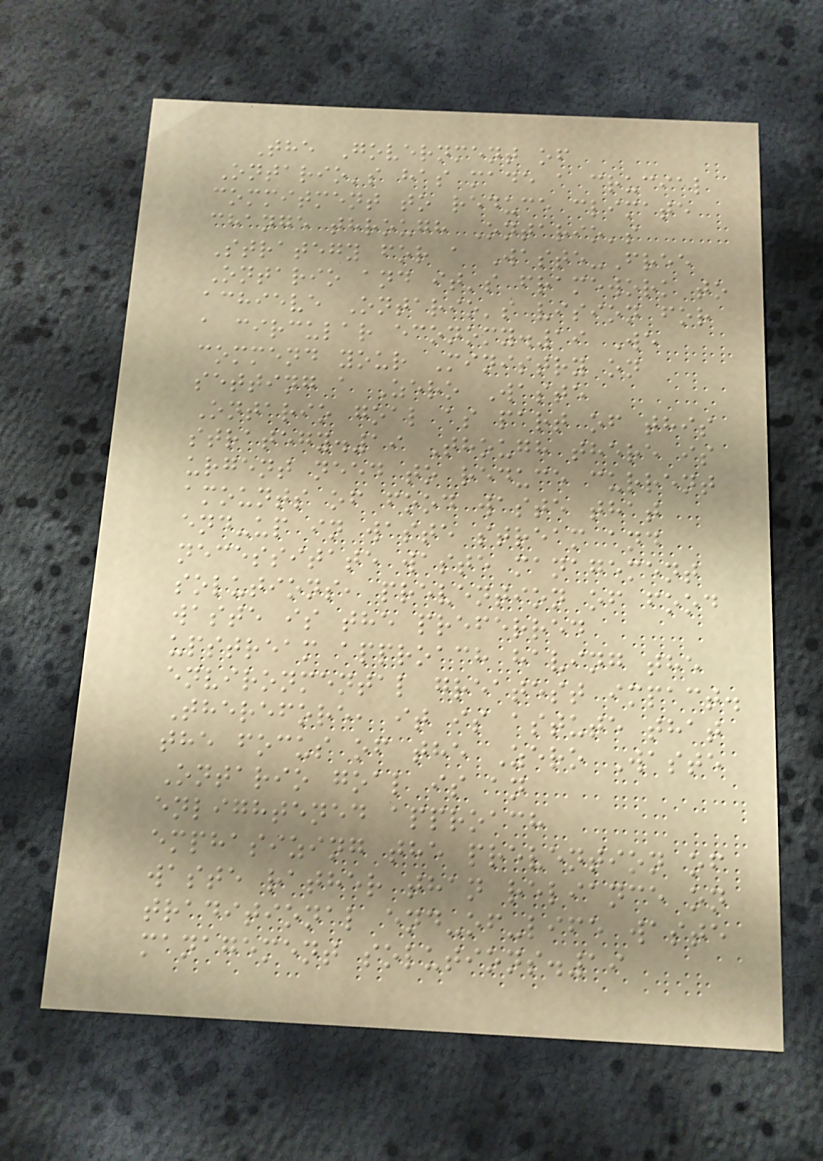The Government of
Ontario's has made a crucial
commitment to reduce climate
change through Ontario's
Strategy for a Waste-Free
Ontario and it's framework to
achieve Ontario's vision for
a circular economy.19 We
commend your Ministry on
setting a Zero Waste
Ontario goal as part of this
strategy.19 Though there is
urgent need to reduce current
amounts of food waste that
end-up in waste stream and
necessitate waste management
solutions, prevention of food
waste is the preferred
upstream approach having the
environmental greatest impact.
Therefore, it is astute that
the focus of the Zero Waste
Ontario goal is an
enlightened approach
emphasizing the prevention of
waste rather than reliance on
traditional end-of-life waste
management solutions.19
